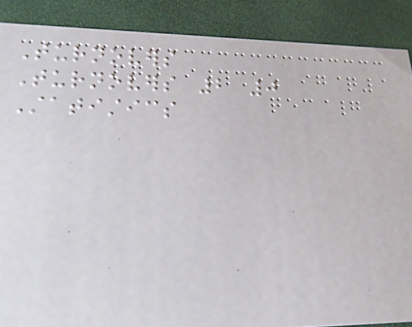Turnovers
Turnovers 2 0
Statistics
